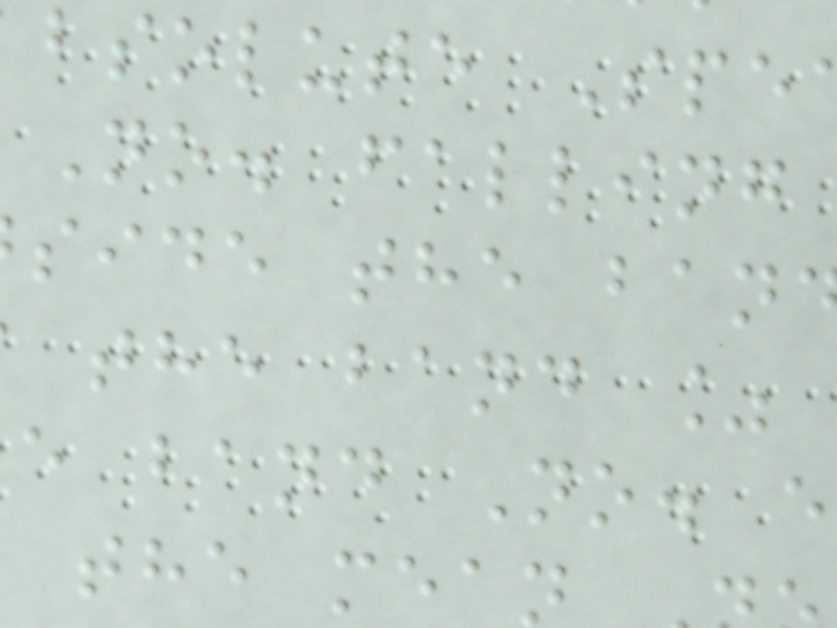bsolute Spe
No. falling
side the ban
the band %
e band No. e
